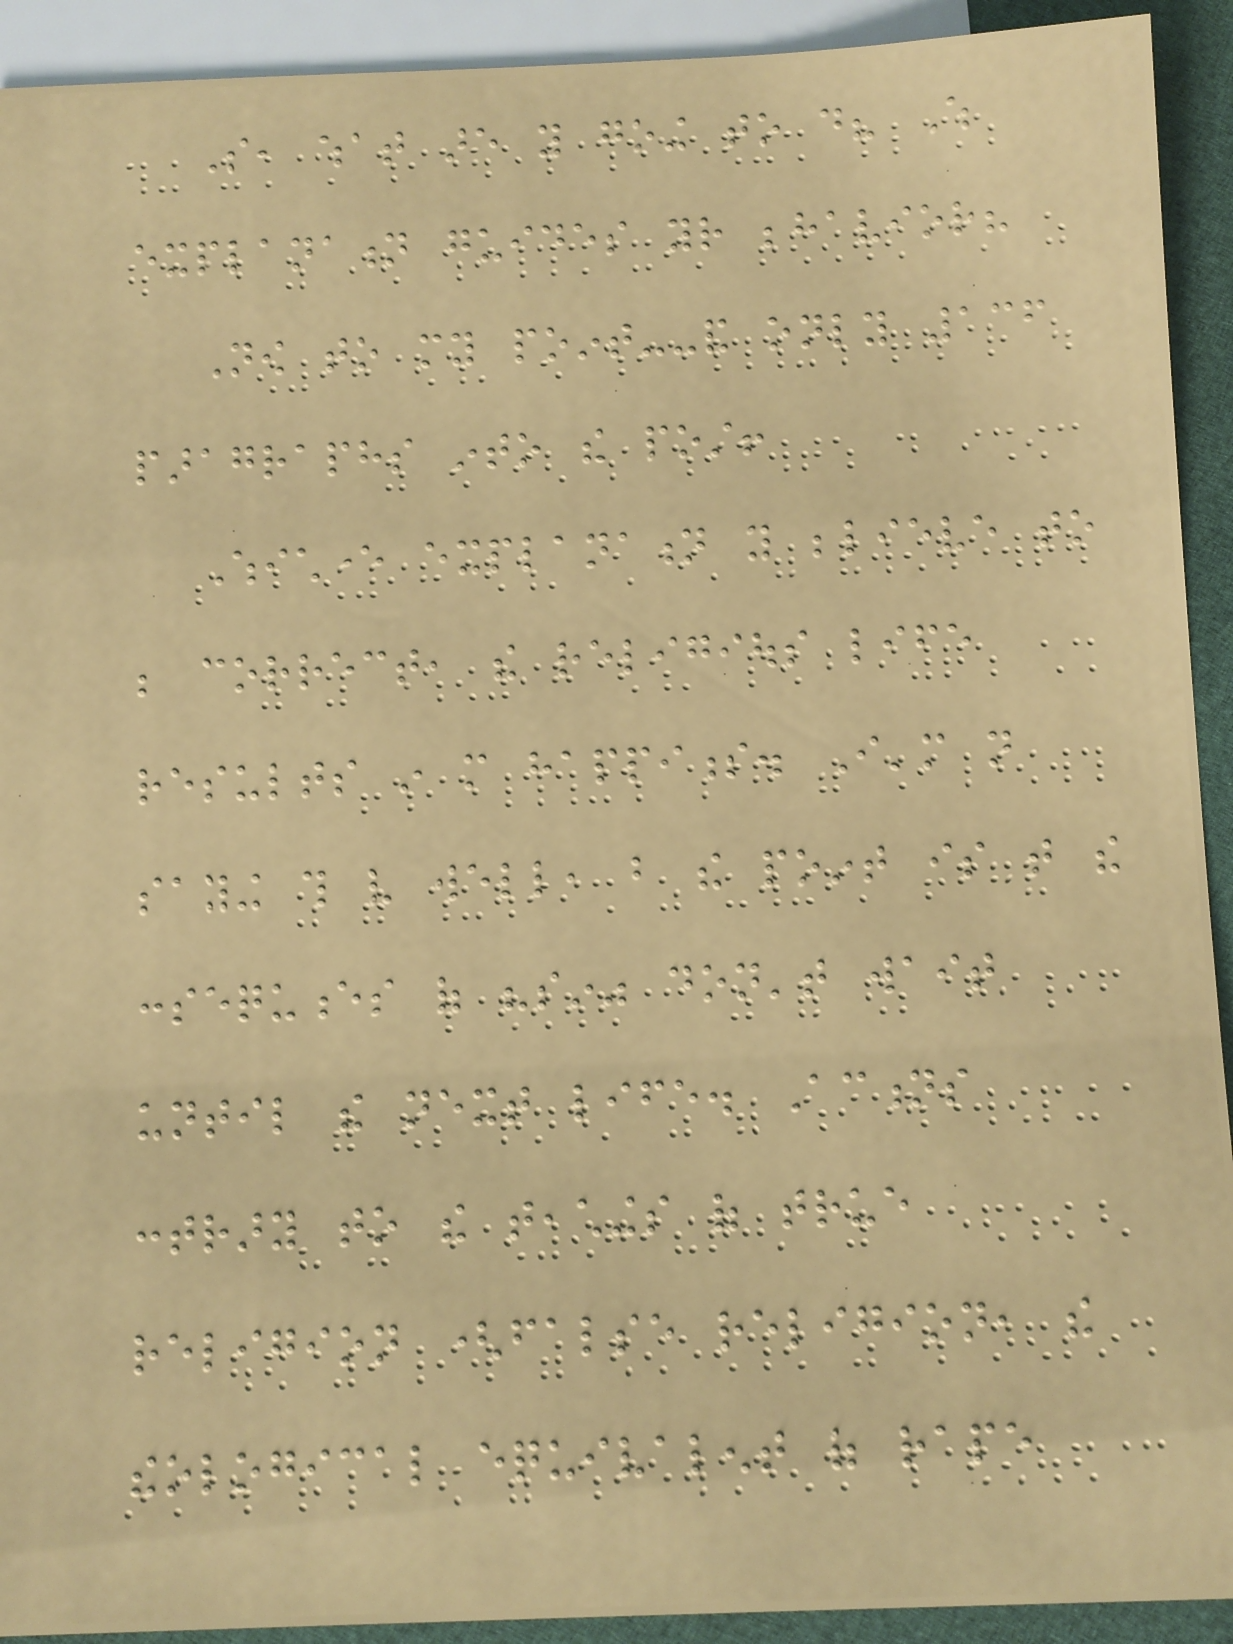So, what are you going to do? Which
explanation guides your behavior?
Now to my point--and only 136
paragraphs into the post!
Whichever explanation you believe to
be correct, the religious life
results in more happiness. I'm not
saying this very well, but the point is that the
consequences of "sin" don't wait
until the next life. Actions
contrary to the teachings of true
religion (false religion, the
theological equivalent of rape
